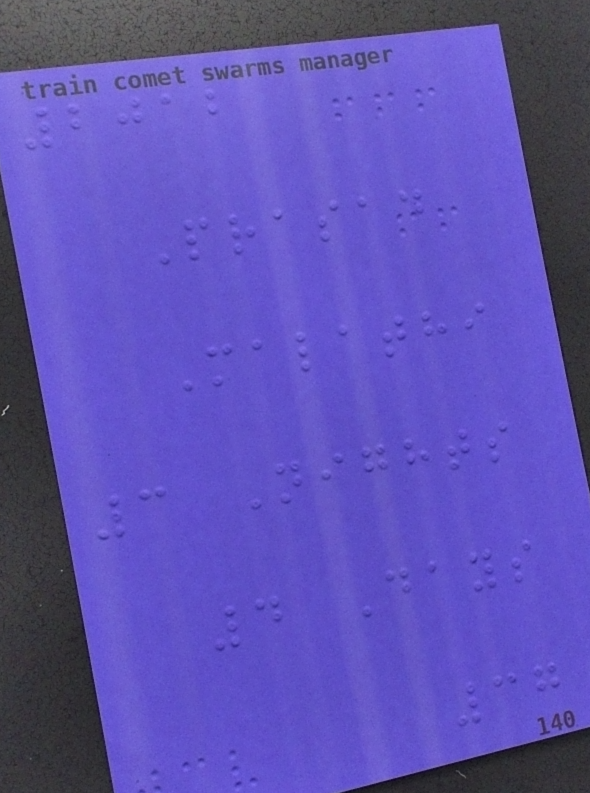2012
Prasad
Malathi
3 Nights
4 Days
37
